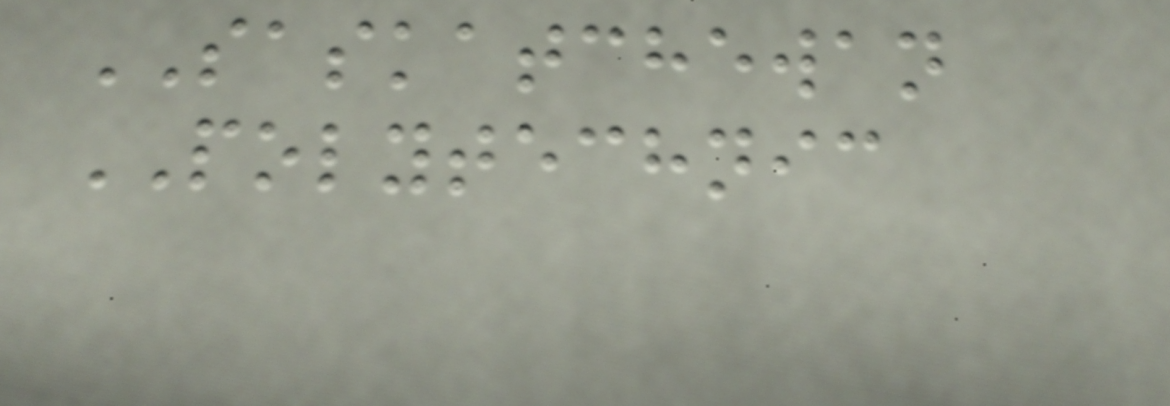SASKATCHEWAN
POLYTECHNIC
